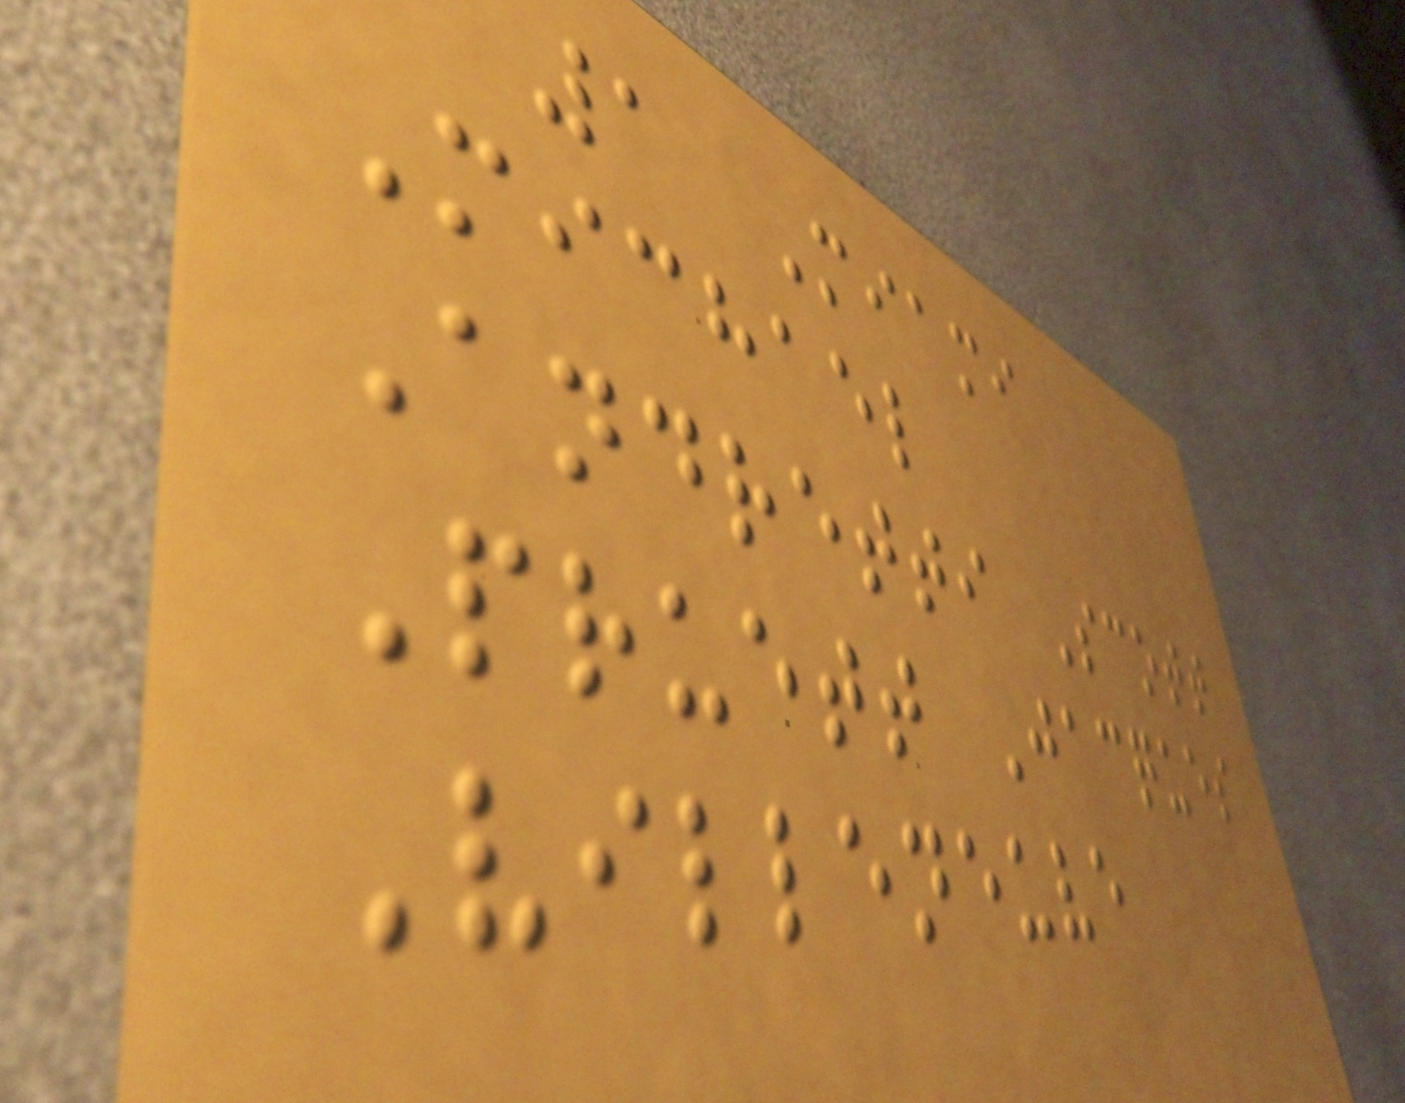1 Miami
Michael
Andretti Scott
Pruett Jacques
Villeneuve
